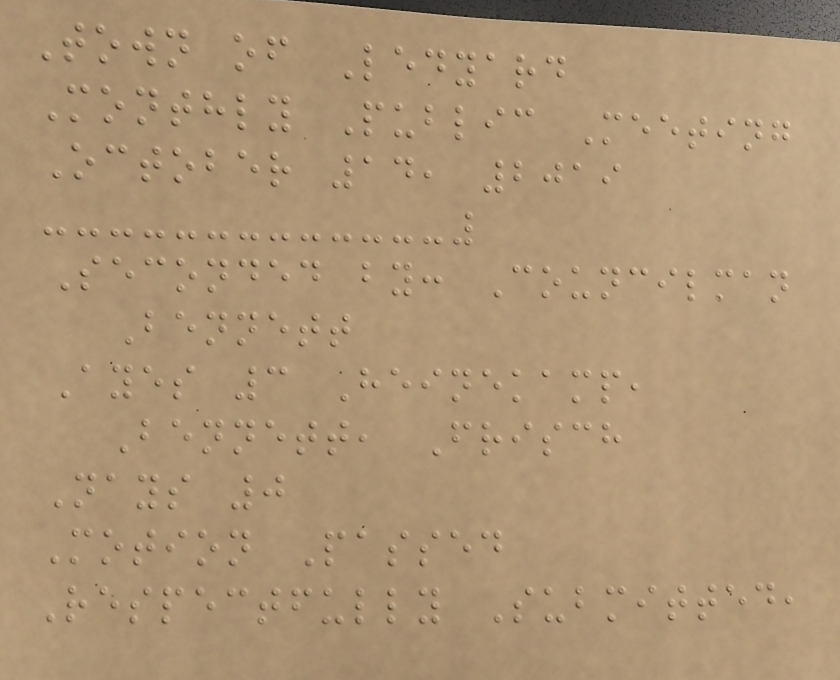Town of Ledyard
Monthly Public Meeting
October 14, 2019
Seconded by: Councilman
Bennett
Ayes 3 Heinekamp,
Bennett, Frisch
Nays 0
Motion Passed
Respectfully Submitted,
